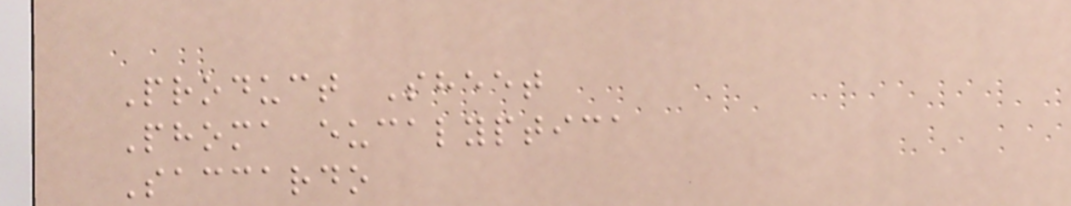Product Sheet
Phoma eucalyptica
Saccardo
